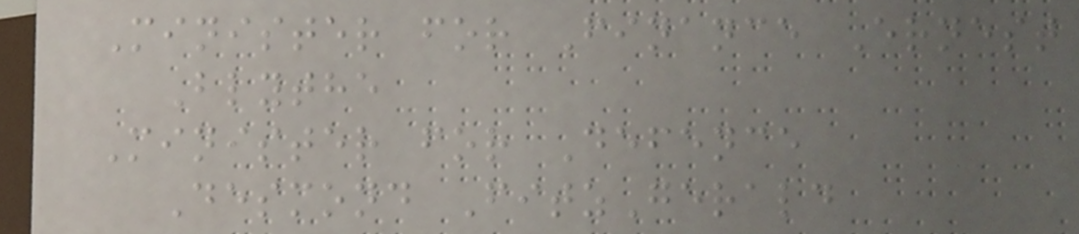Minister for Finance Ernest
Blythe
Minister for Defence
Desmond FitzGerald
